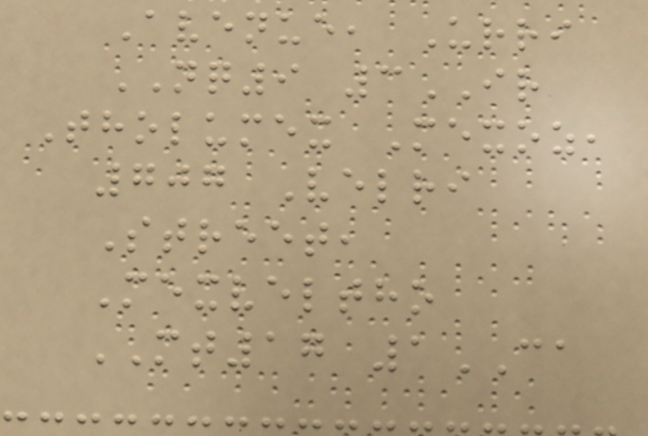Avenue, Urri
NQ9 3IR
Tholumex Mexoz,
707 Velri
Street,
Mexveltho
MT17 1CA
